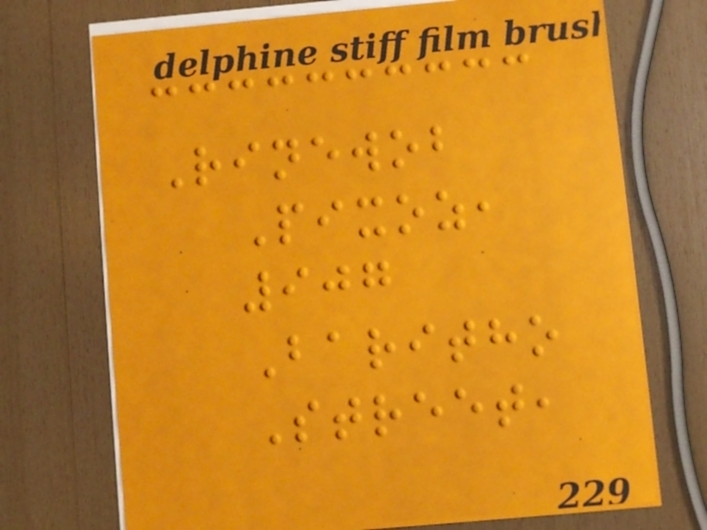Rinewob
Pixoz,
907
Baritho
Street,
